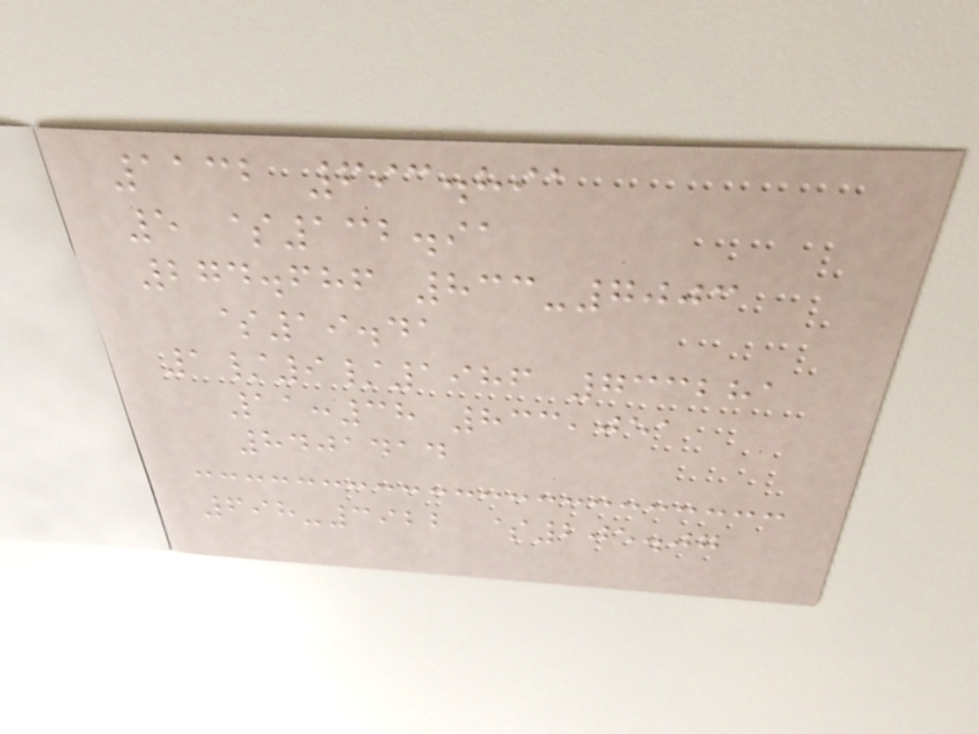1132 693.891
5 $132.91
274.686 833-7003
$19.41
1/9/1986 733281
11:38 833,051
8401414
698-3922 $205.07
